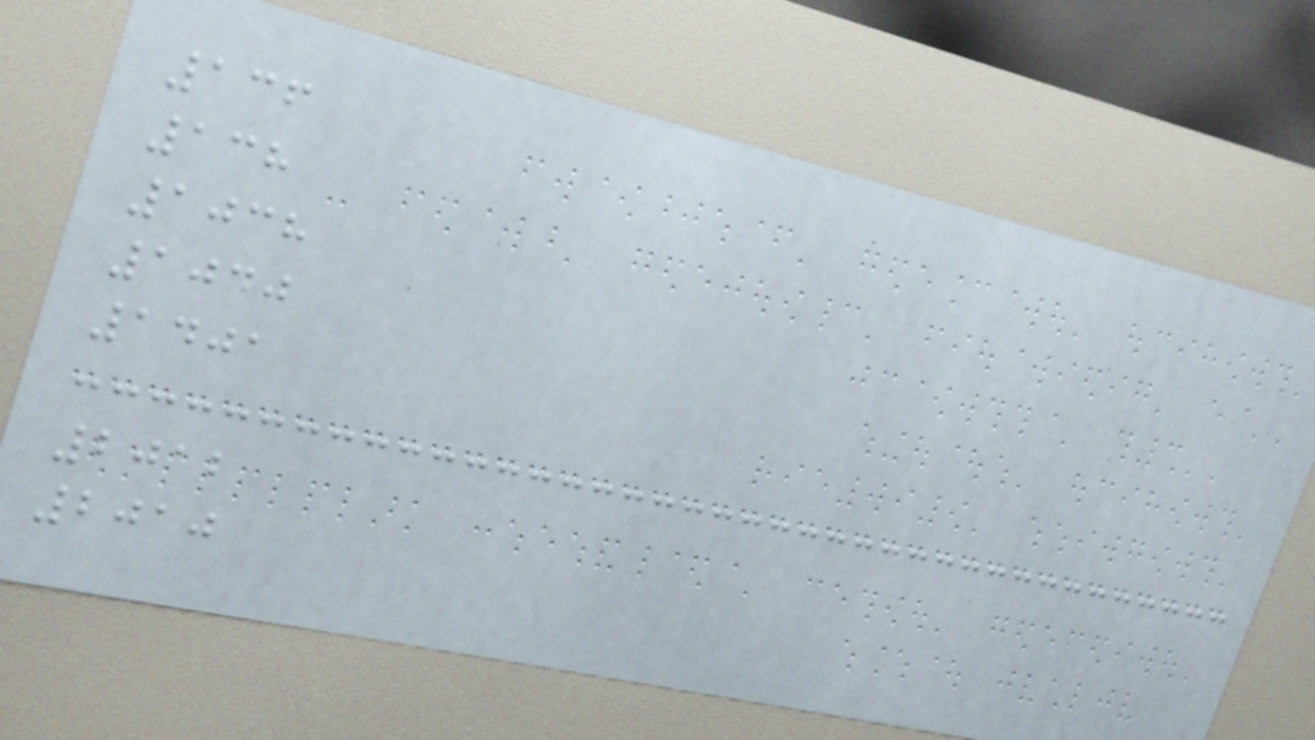136
138
1038
1040
1401
2012
2010
